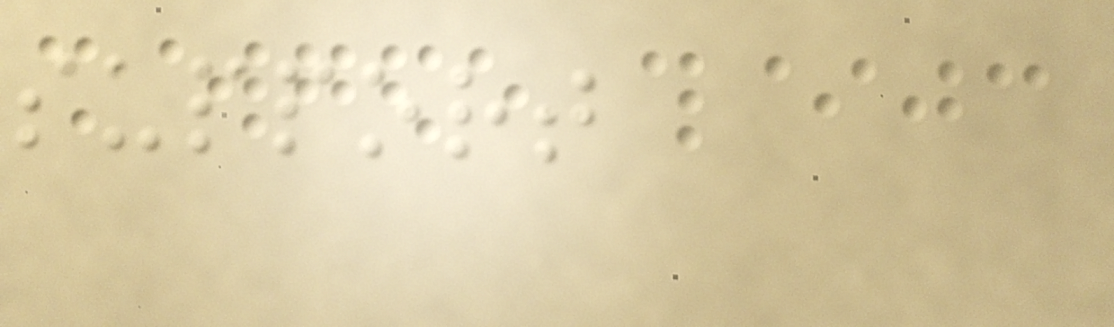support
